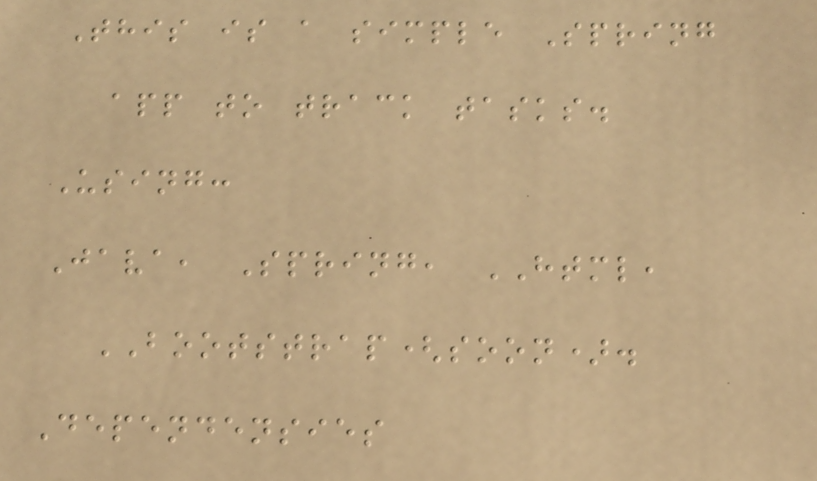This is a simple Spring
app to track tasks.
Using:
Java, Spring, HTML,
BOOTSTRAP(soon).
Dependensies
